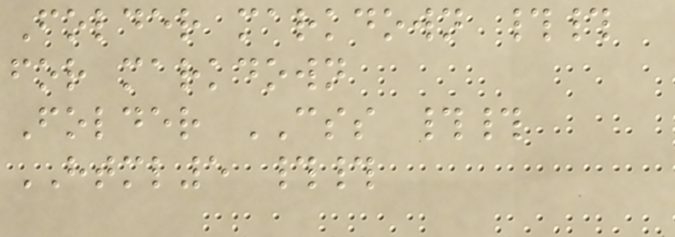Folder markdown ##
for markdown
Folder CSS ##
HTML5 ##
